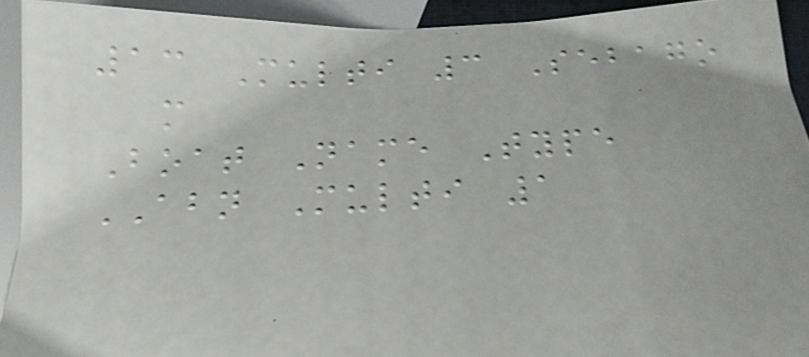13 Multi 3 Sebago
m
Boat Name Type
ABN Multi 1
